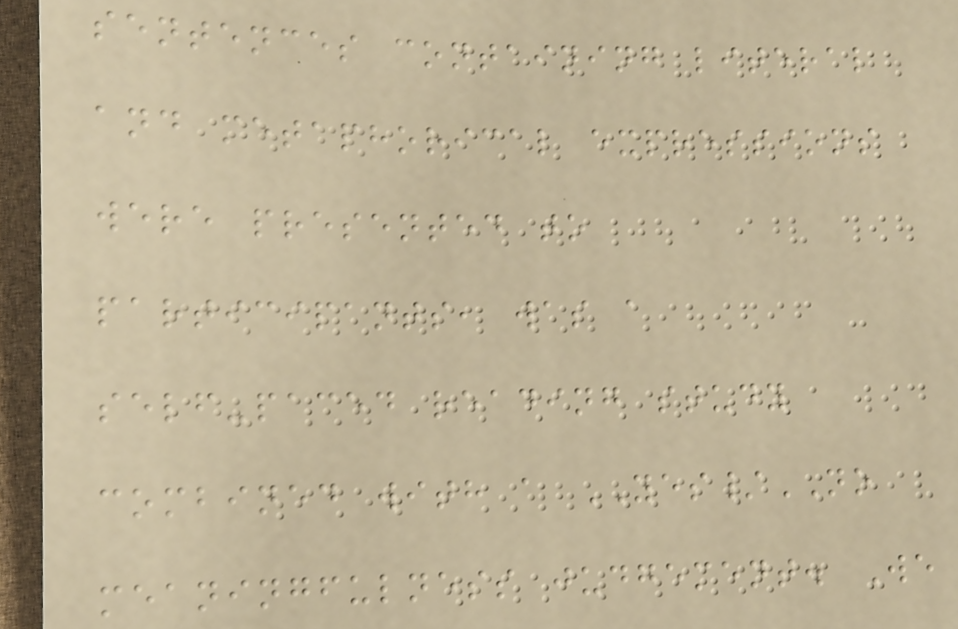sentences containing literal
and metaphorical expressions
were presented to
participants, was a
self-paced reading study
combined with a YES/NO
meaningfulness judgement. We
